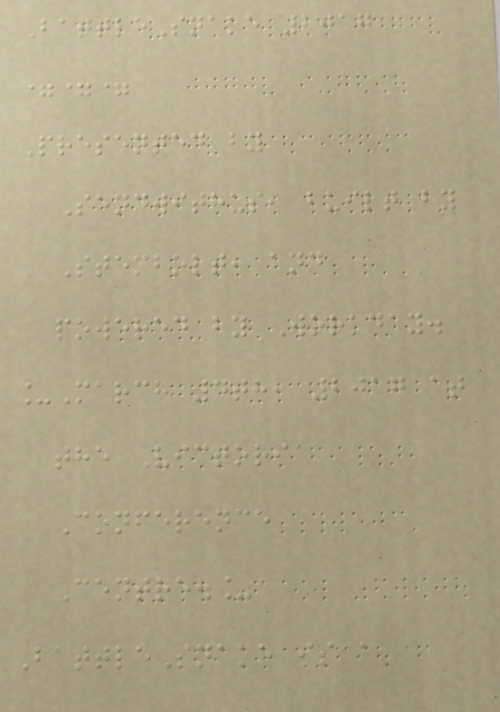BattleSnake 2017
===
Presented by
Sendwithus, built by
Stembolt, and
powered by Workday.
_March 4th, 2017 at
the Victoria
Conference
Centre._
BattleSnake is a
